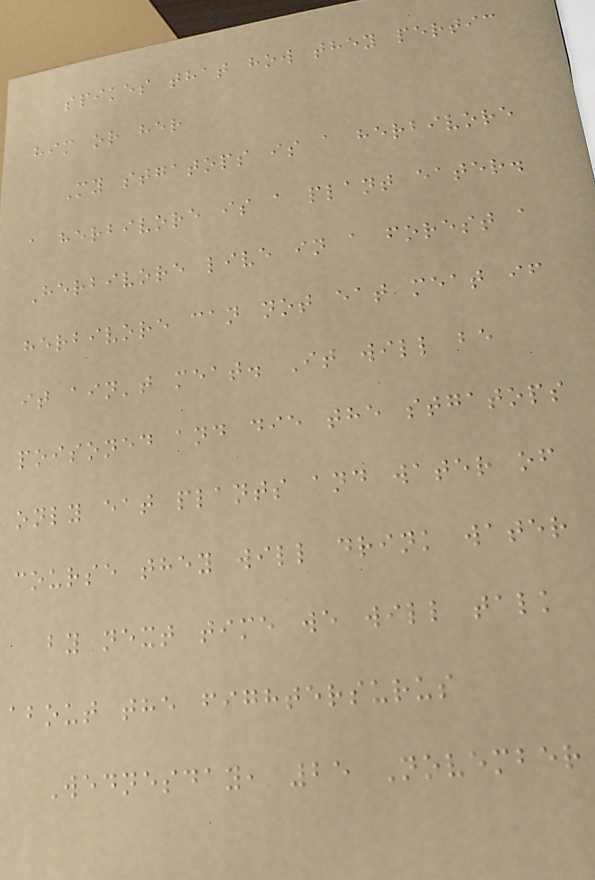spikes that how they pertic
him or her
My stgatops is a herbivore
a herbivore is a plant eater.
Herbivore live in a forest a
herbivore can not eat meat if
it ain't meat. It will be
poisoned and die the stgatops
only eat plants and water of
course they will drink water
by next time we will talk
about the fightersurus
Wednesday, 25 November
